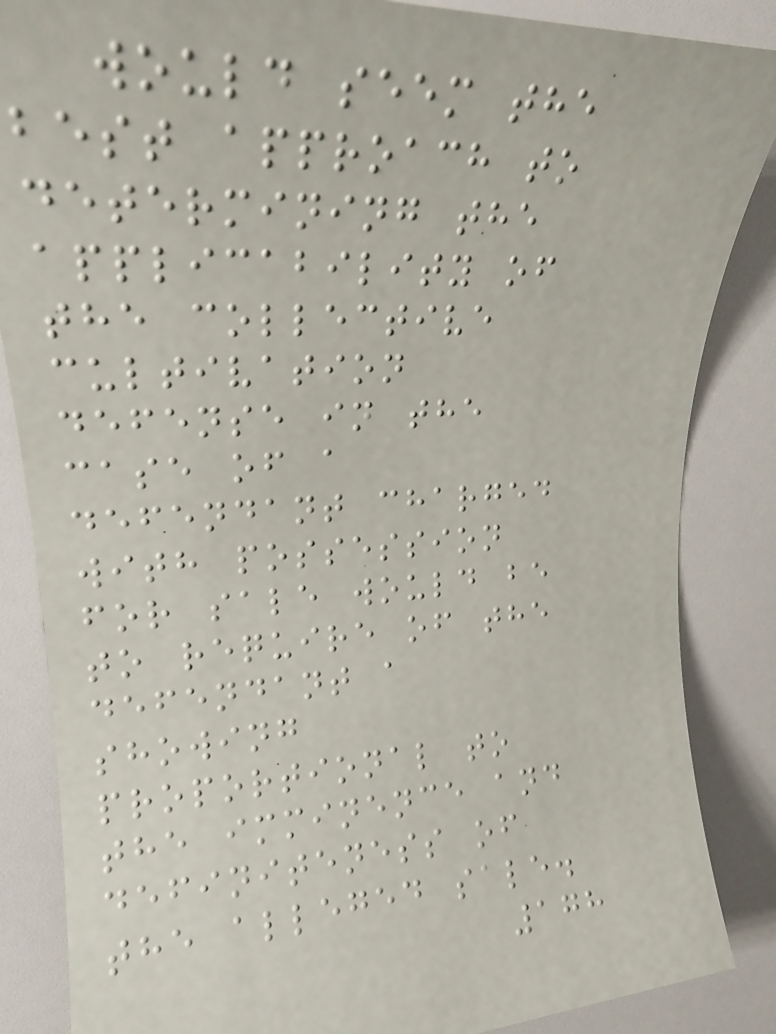would seem the
best approach to
determining the
applicability of
the collective
cultivation
defense in the
case of a
defendant charged
with possession
for sale would be
to require of the
defendant a
showing
proportional to
the imminence and
definiteness of
the alleged sale.
178
